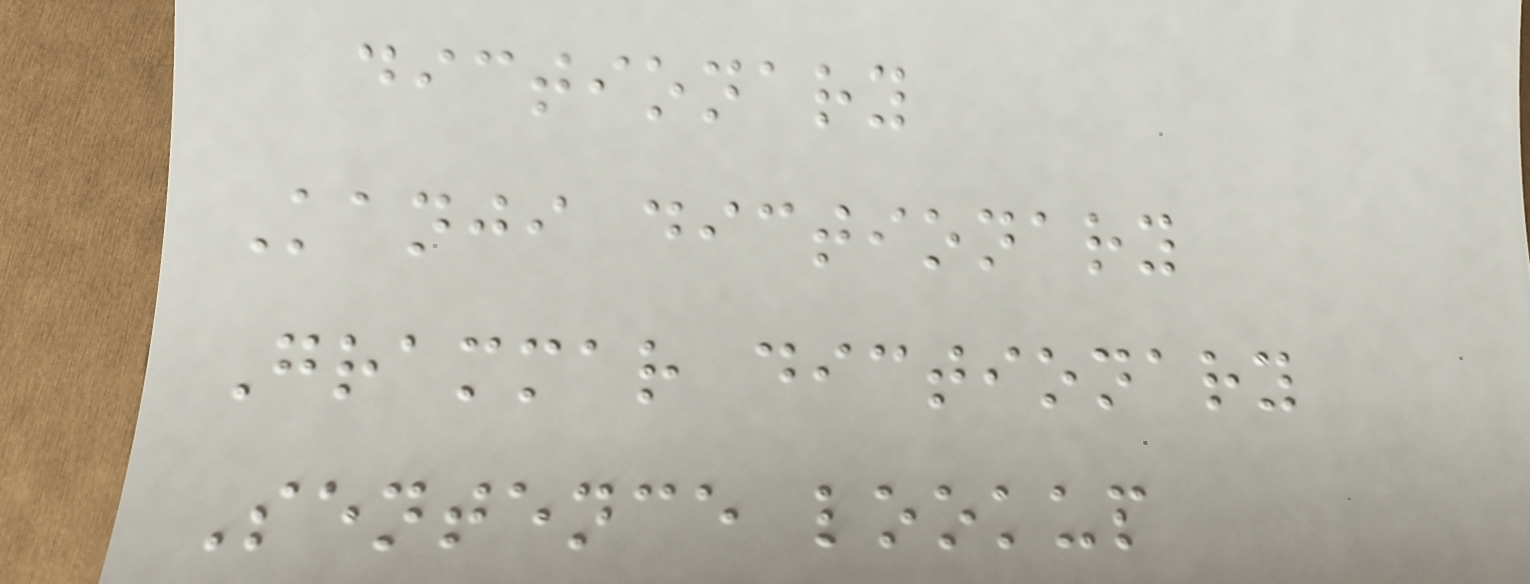dictionary
Kanji dictionary
Grammar dictionary
Sentence lookup
